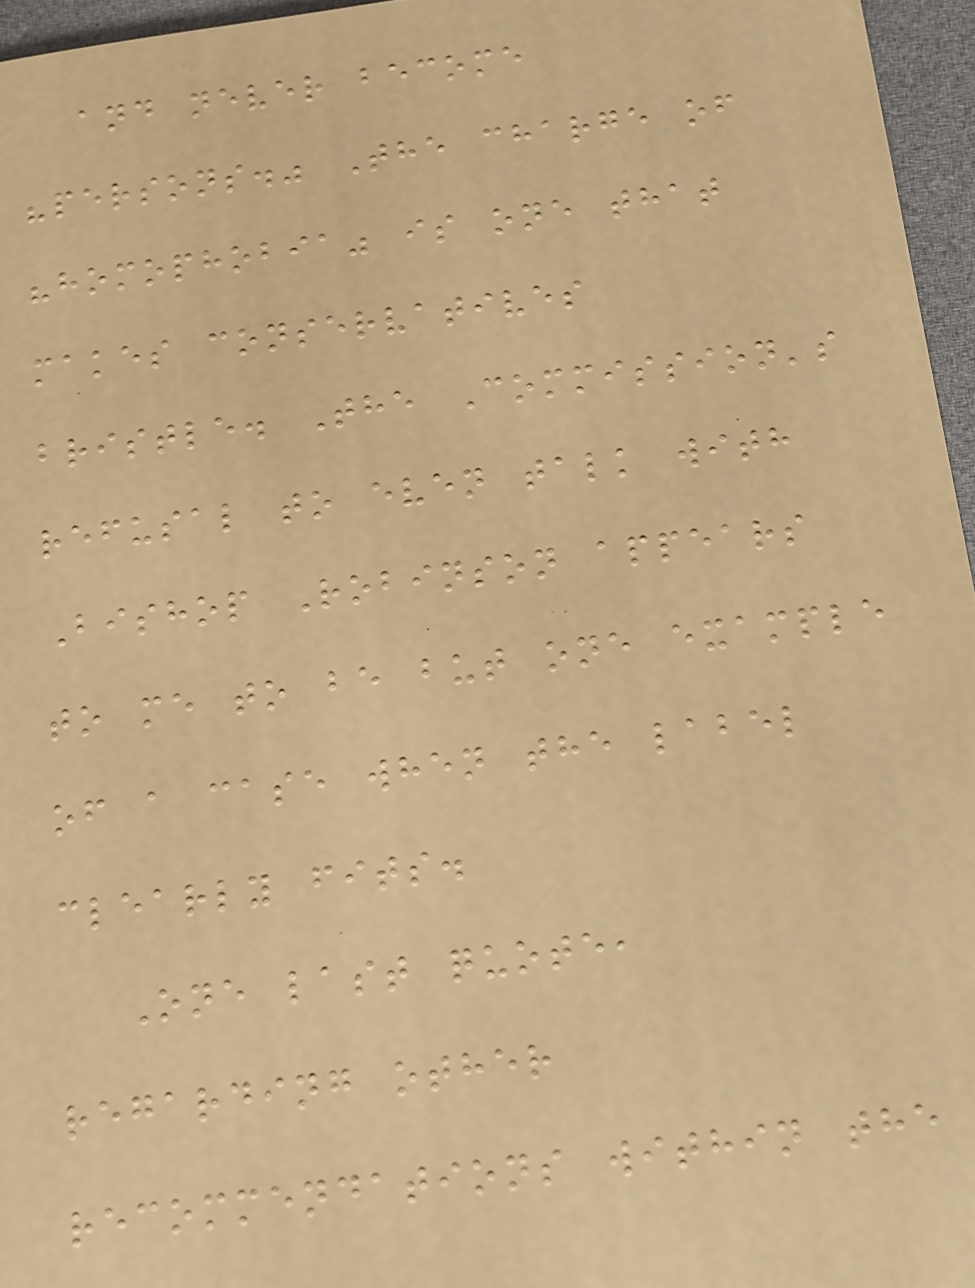and never become
"persons." The charge of
"homophobia" is one that
makes conservatives
bristle. The Commission's
refusal to even talk with
Bishop Robinson appears
to me to be but one example
of a case when the label
clearly fits.
One last quote,
regarding other
recommendations within the
